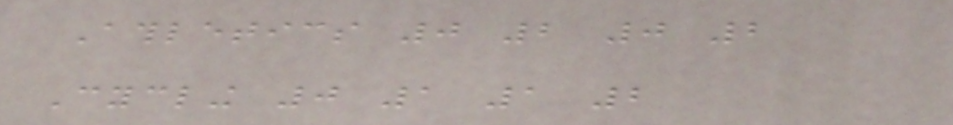Athletics 0 2 0 2
Cycling 0 1 1 2
